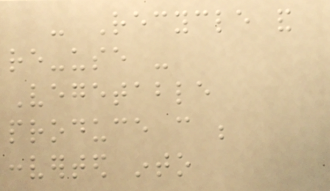- Recycle and
re-use -
Vegetable
produce can be
converted into
